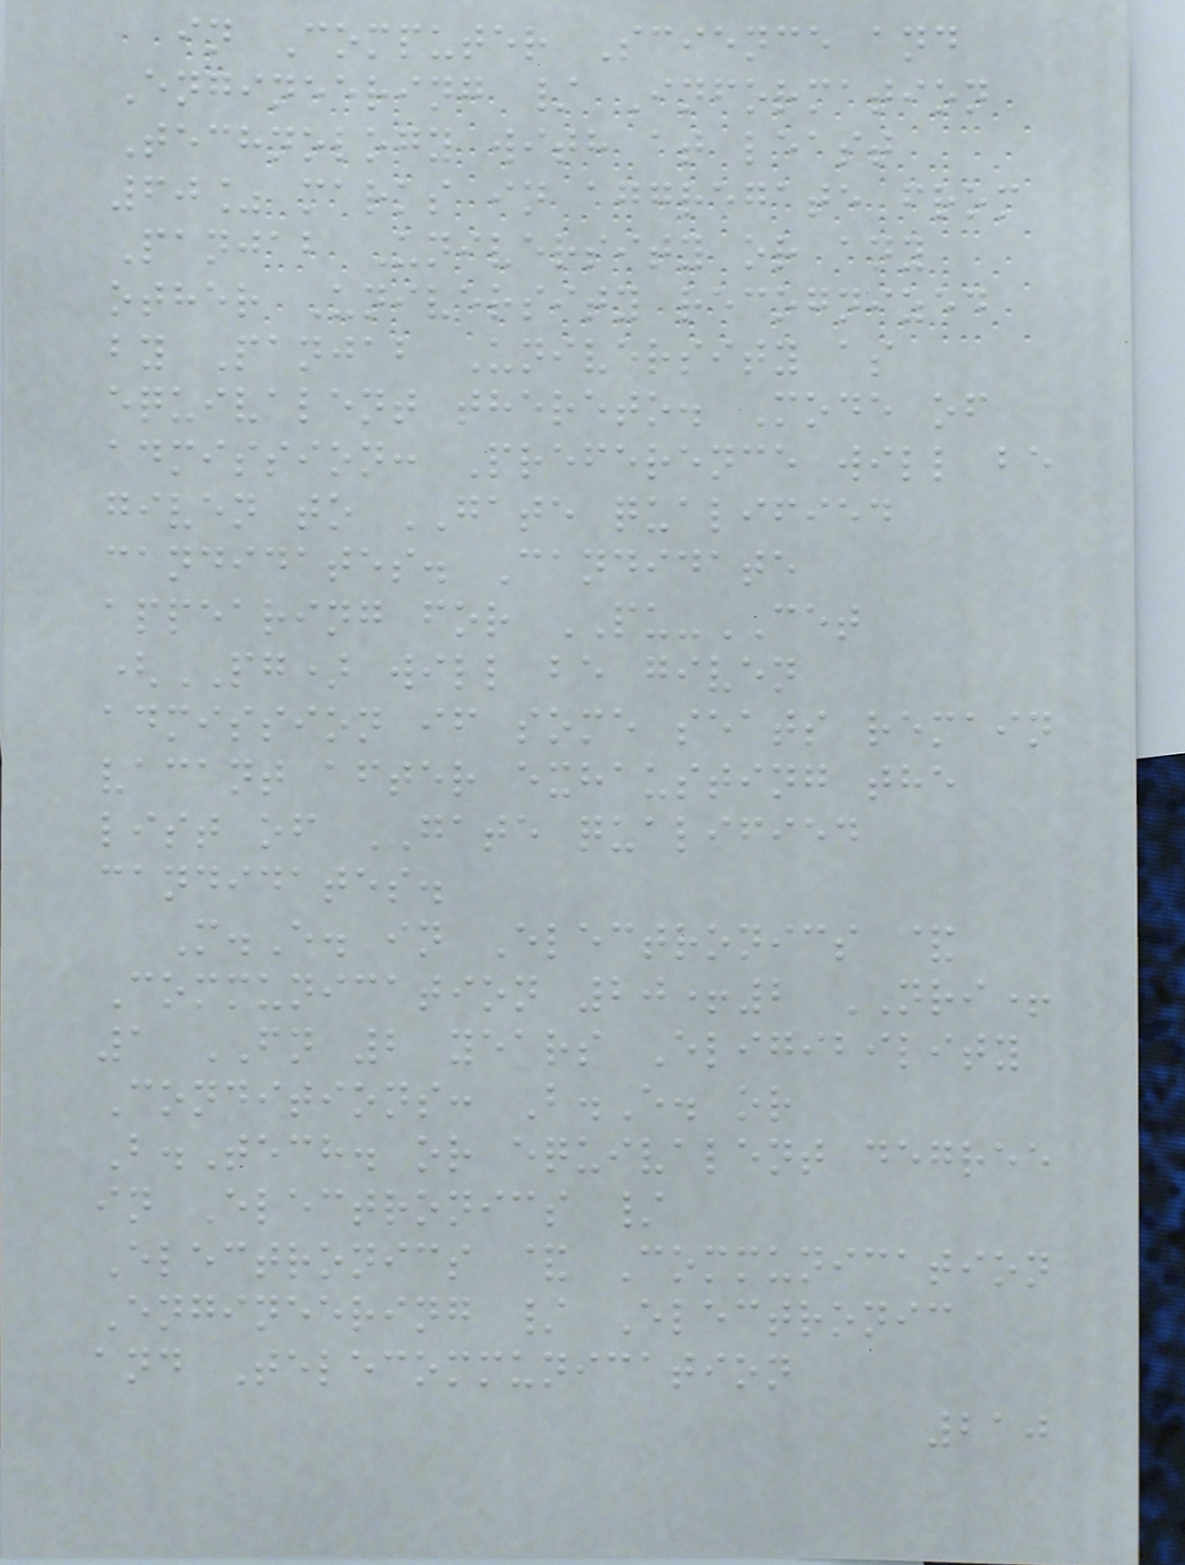in Computer Science and
Engineering / Information
Technology with at least
60% marks in aggregate from
Panjab University or any
other University recognized
by Panjab University as
equivalent thereto. Mode of
admission: Preference will be
given to GATE qualified
candidates. Candidate
appearing for PU-CET
(PG) will be given
admission if some seats remain
vacant after exhausting the
list of GATE qualified
candidates.
M.E. in Electronics &
Communication 20+2 NRI+
1 FN 2 years Eligibility
Conditions: B.E. or
B.Tech. or equivalent degree
in Electronics /
Electronics & Communication
Engineering / Electronic
and Telecommunication
210
